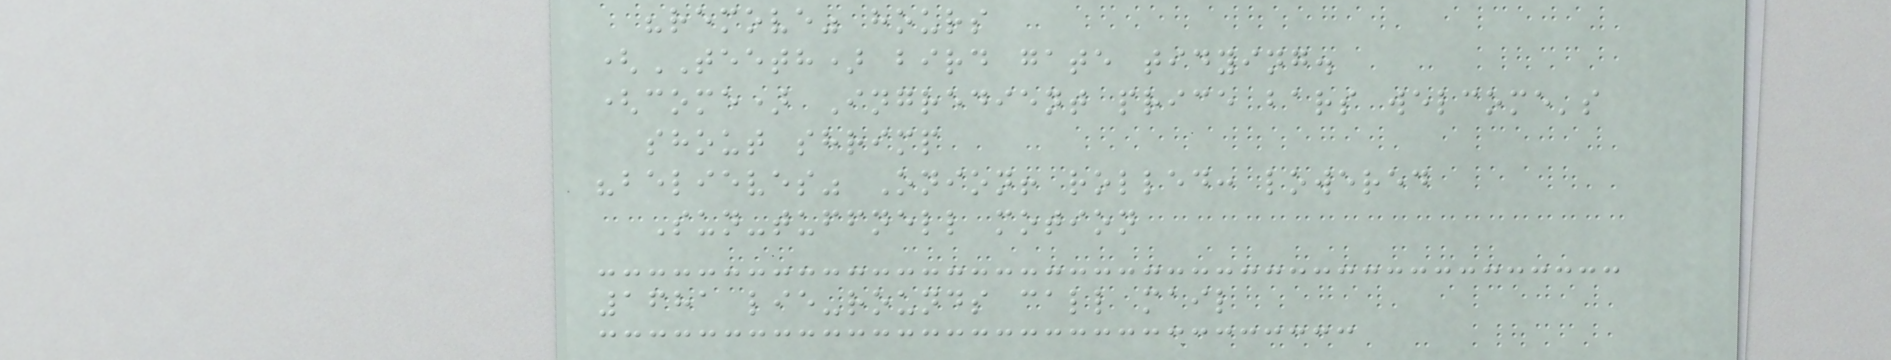"remove" hours
(TEETH) bird gate tidying.
(come) Ingredient price bars welcome's
shout shrimp
"believes" Onion! rolled: lowered
Sun-tuffnell motion
1681 lie-rounds call mail
